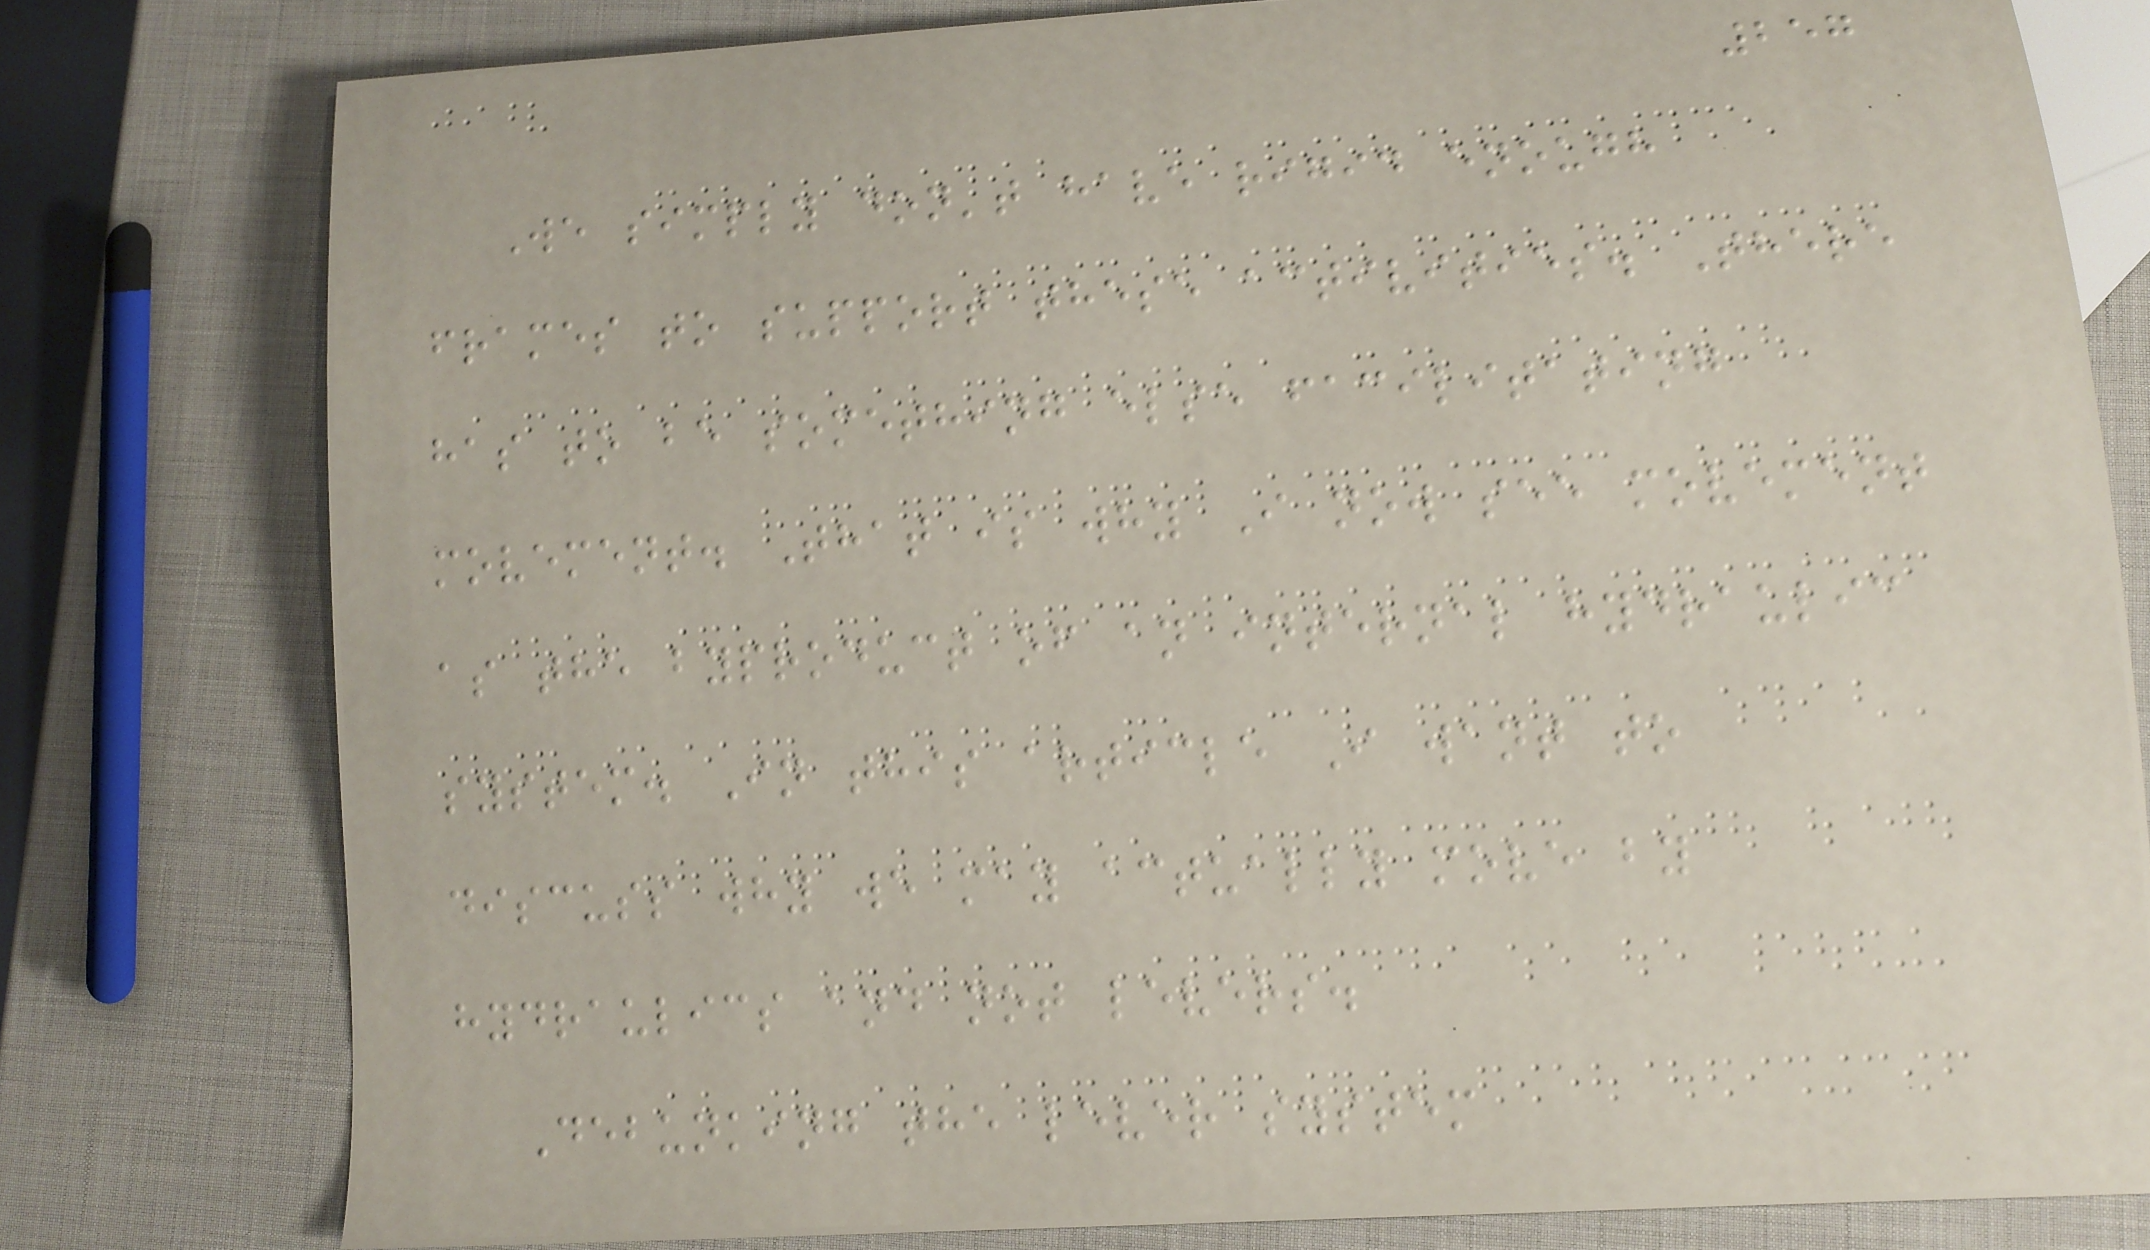257
We simply don't have rigid enough
frames to support these activities. There
has to be something else facilitating
movement. That is why I now see movement
as the byproduct of an internal hydraulic
system. In this article I want to
discuss why we may actually move by
hydraulics and not levers.
Debunking the lever system
